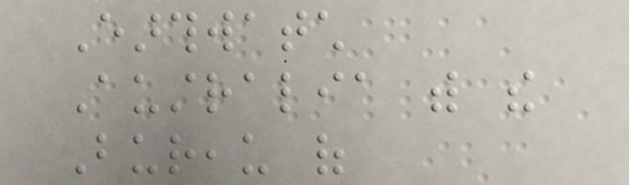Earthwatch
Australia with the
Bureau of
